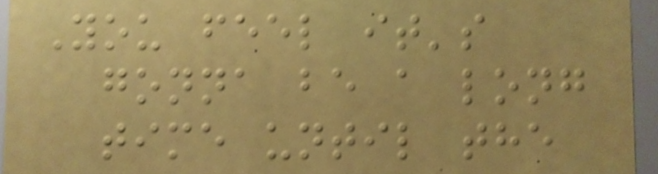You feel it's
gonna be a long
time until the
